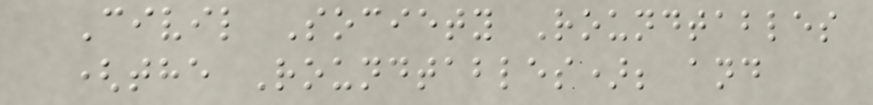Civil Society Roundtables
(the Roundtables); and
